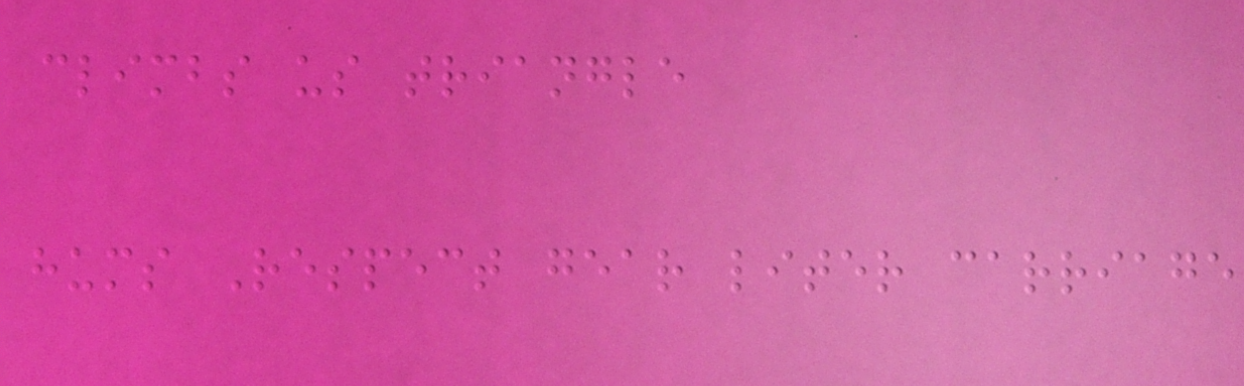climbs us triangle
hums Respect gear liter carriage
